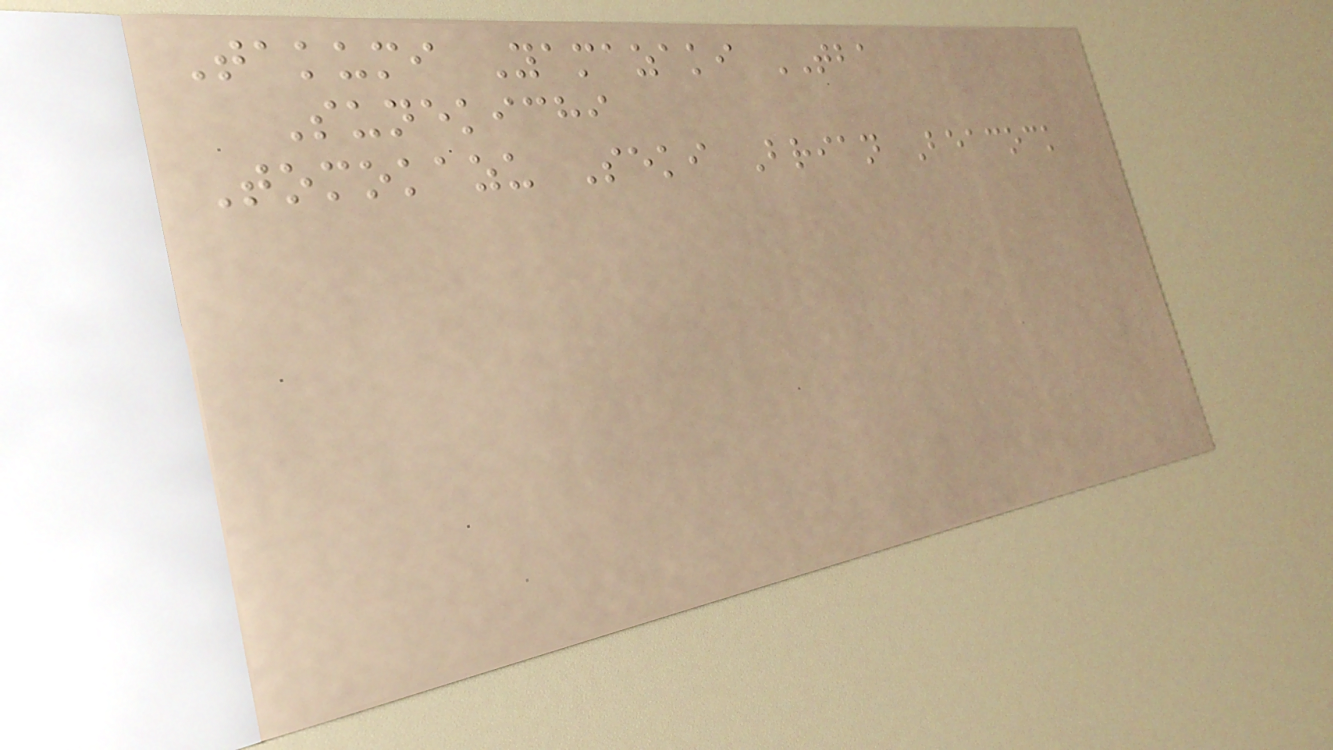Takumi Yamazaki TBA
Sunekichi
Tomokazu Seki Brian Beacock
